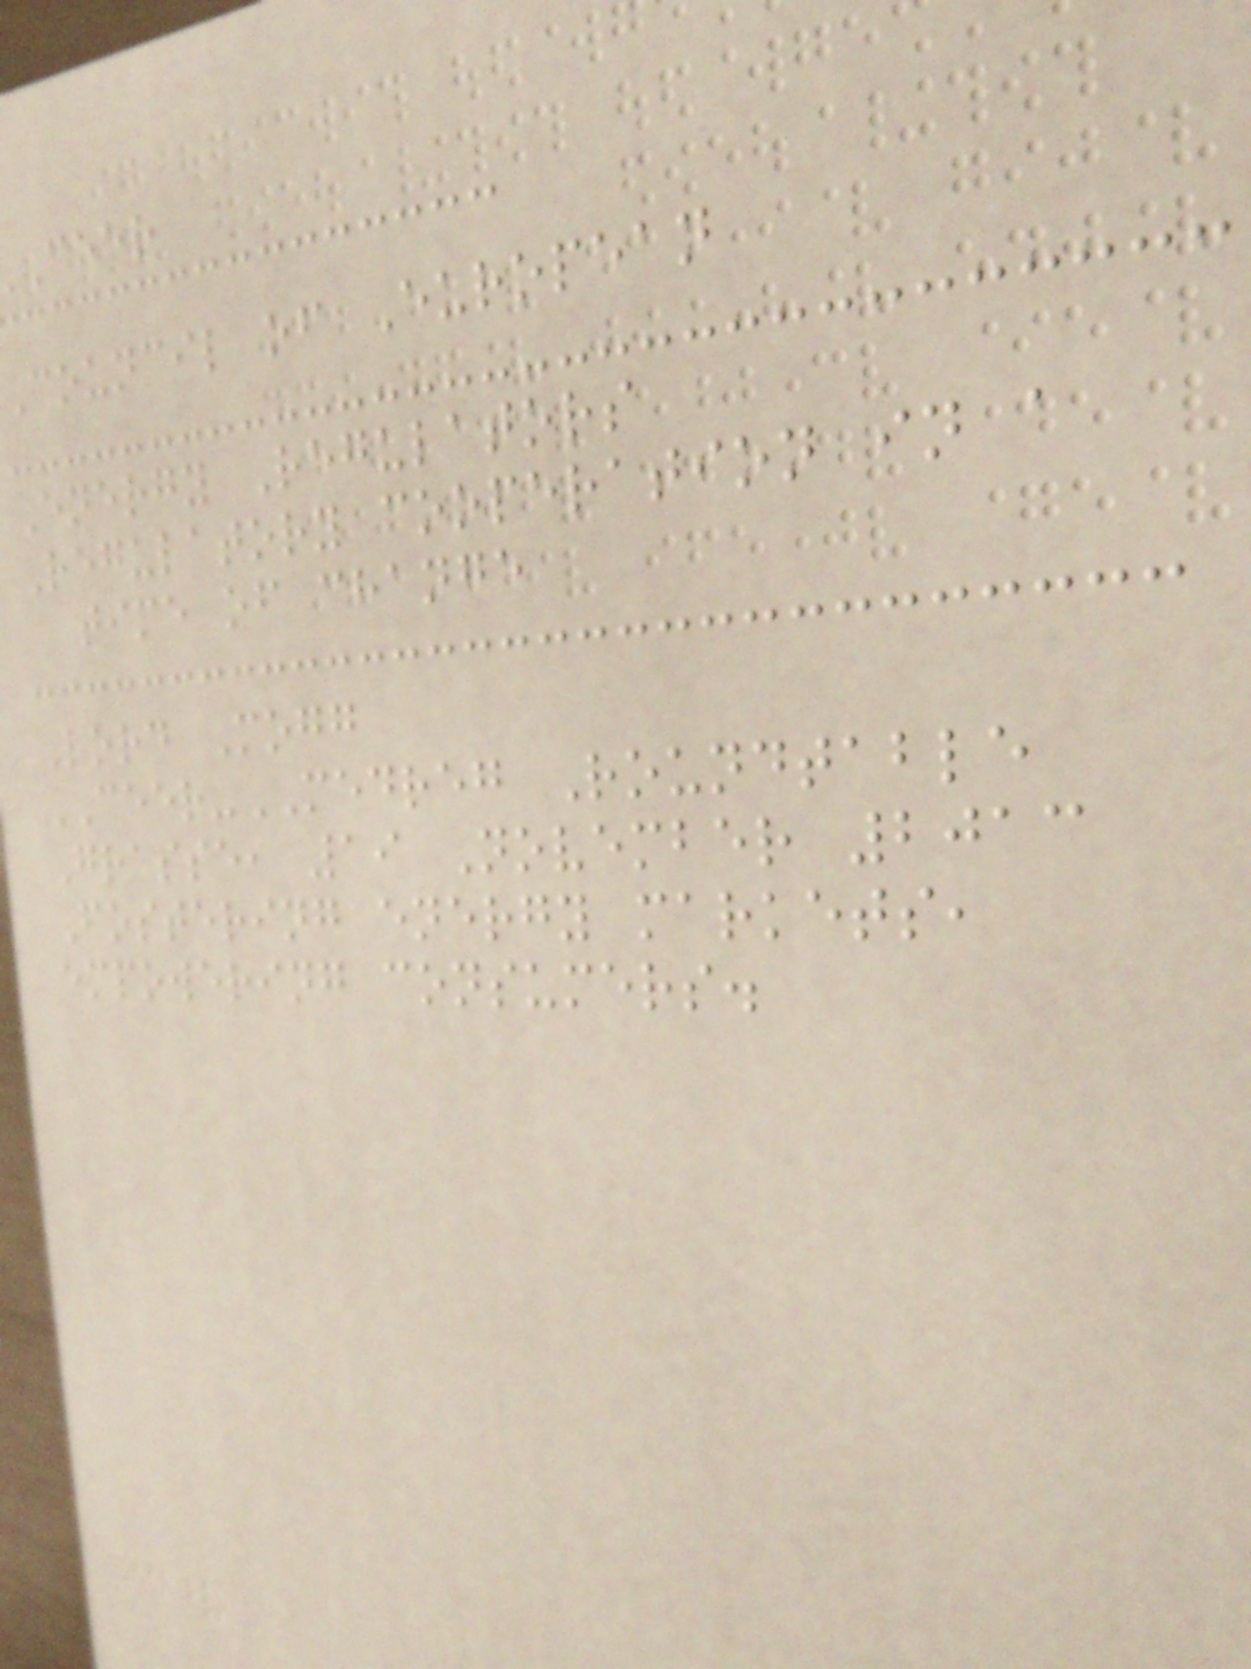ceer
Council of European
Energy Regulators
Regulatory cooperation in a
time of change
Lord Mogg
CEER-MEDREG Roundtable
Grasse, 19 November 2013
Fostering energy markets,
empowering consumers.
